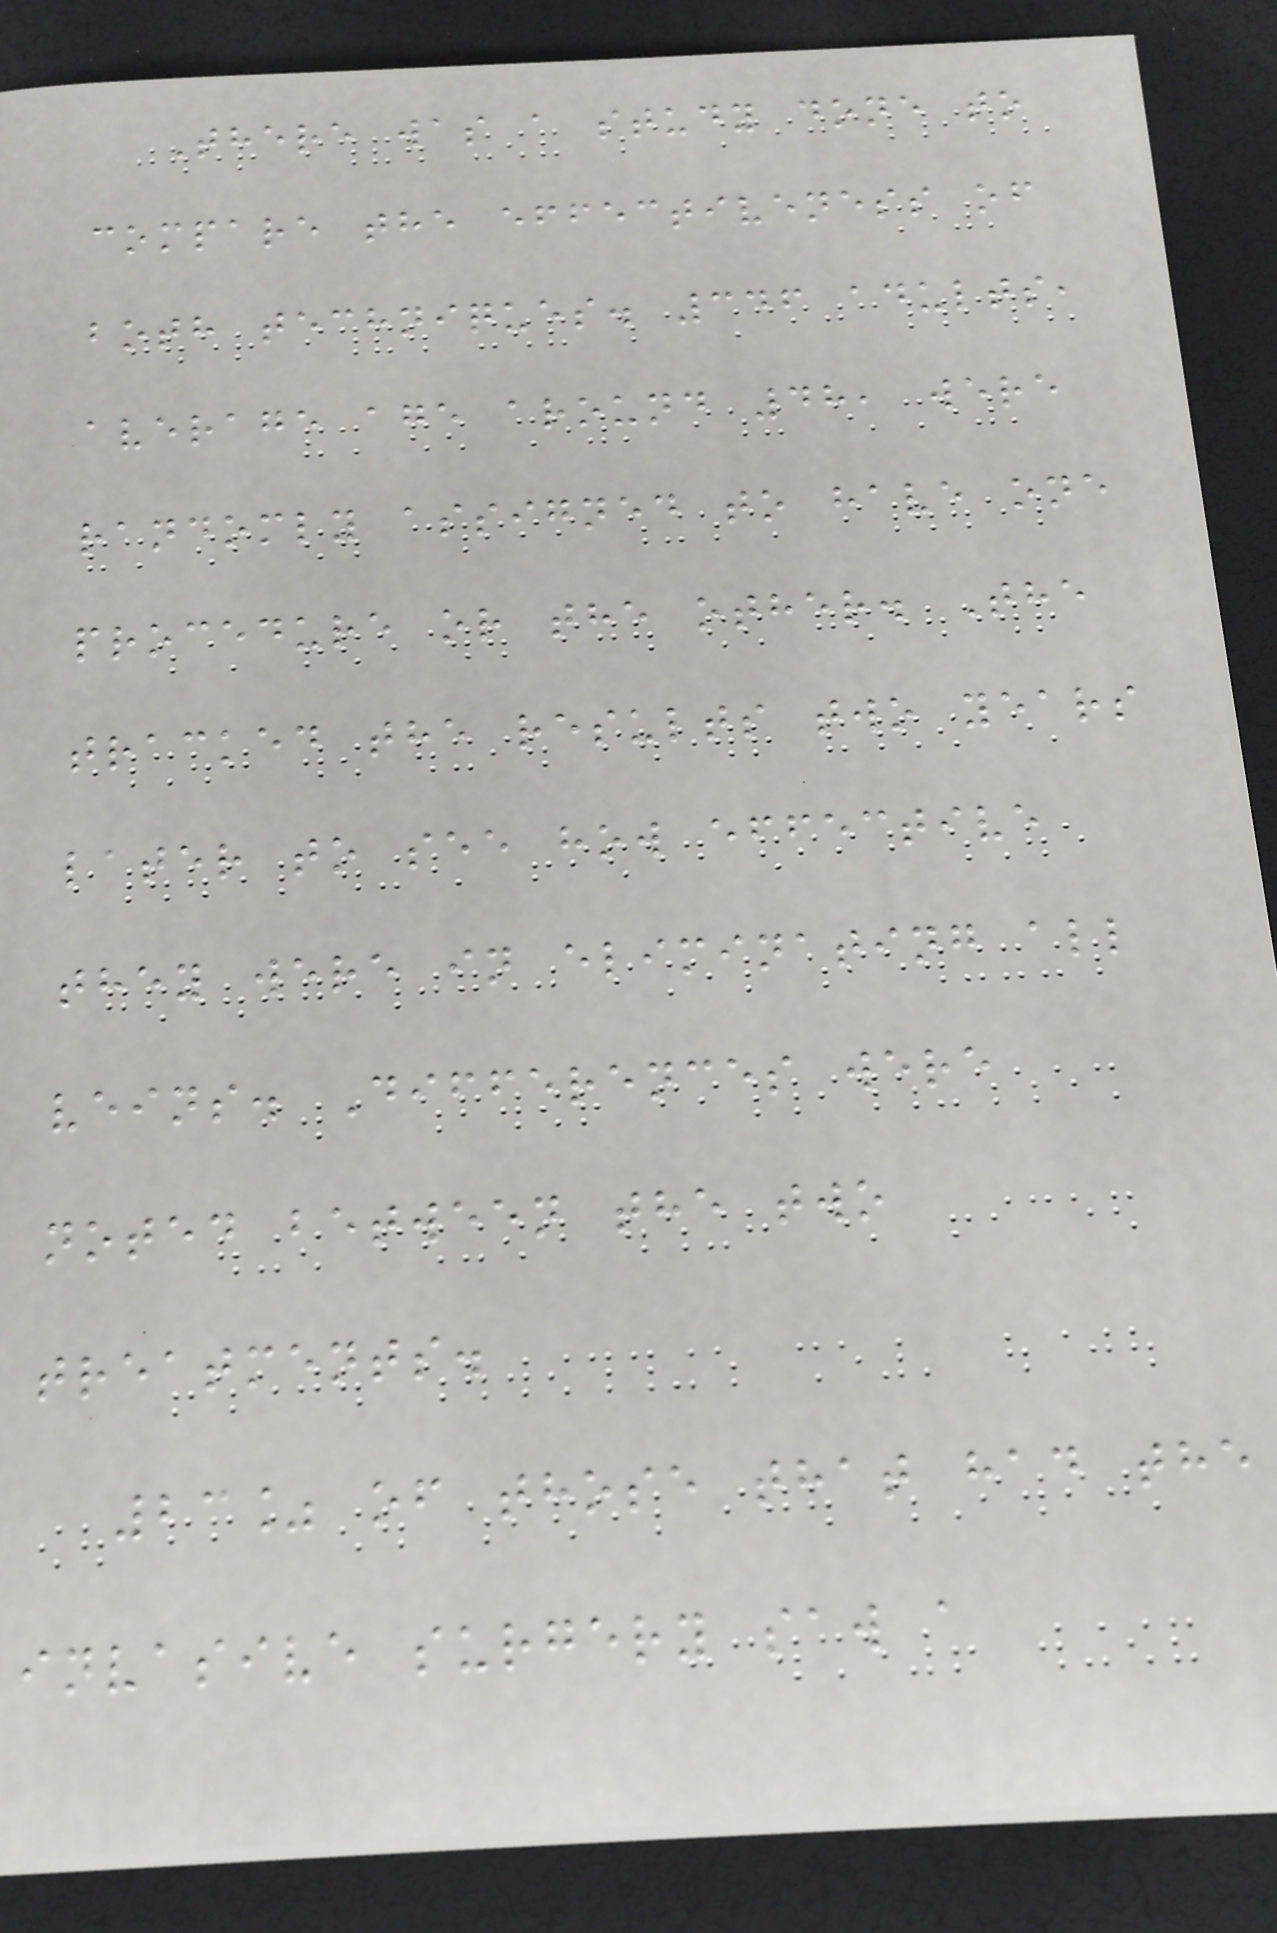There was a study done to
compare the effectiveness of
both techniques. 346 adults,
average age around 48, were
randomly assigned to have one
procedure or the other. The
tracked the results two years
later to see how effective
they were in eliminating all
veins. Differences were
noted between the two
treatments.
23% of those that had the
invasive surgery saw a
